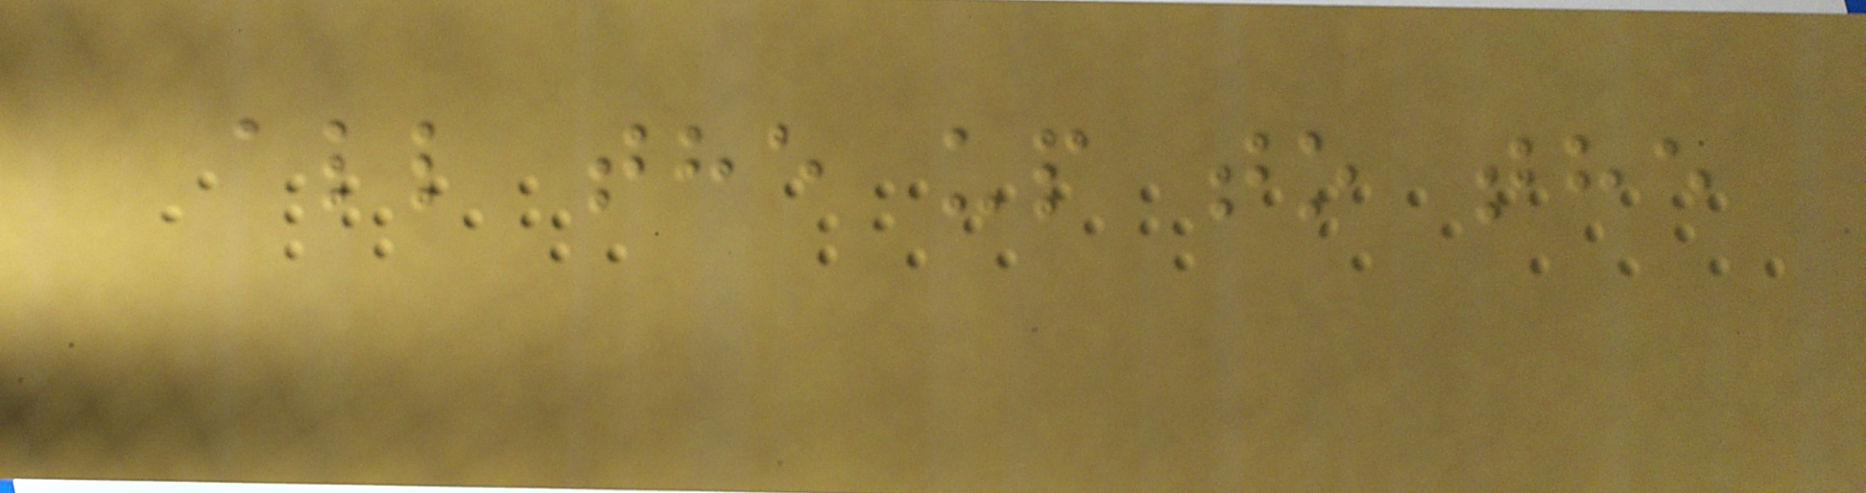all the up to the
